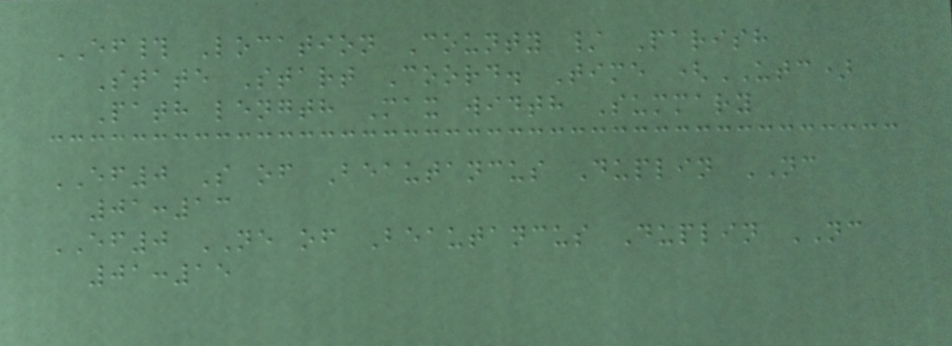EF# Location County / Parish
State Start Coord. Time (UTC)
Path length Max width Summary
EF0 S of Beautancus Duplin NC
01:13
EF0 NE of Beautancus Duplin NC
01:15
